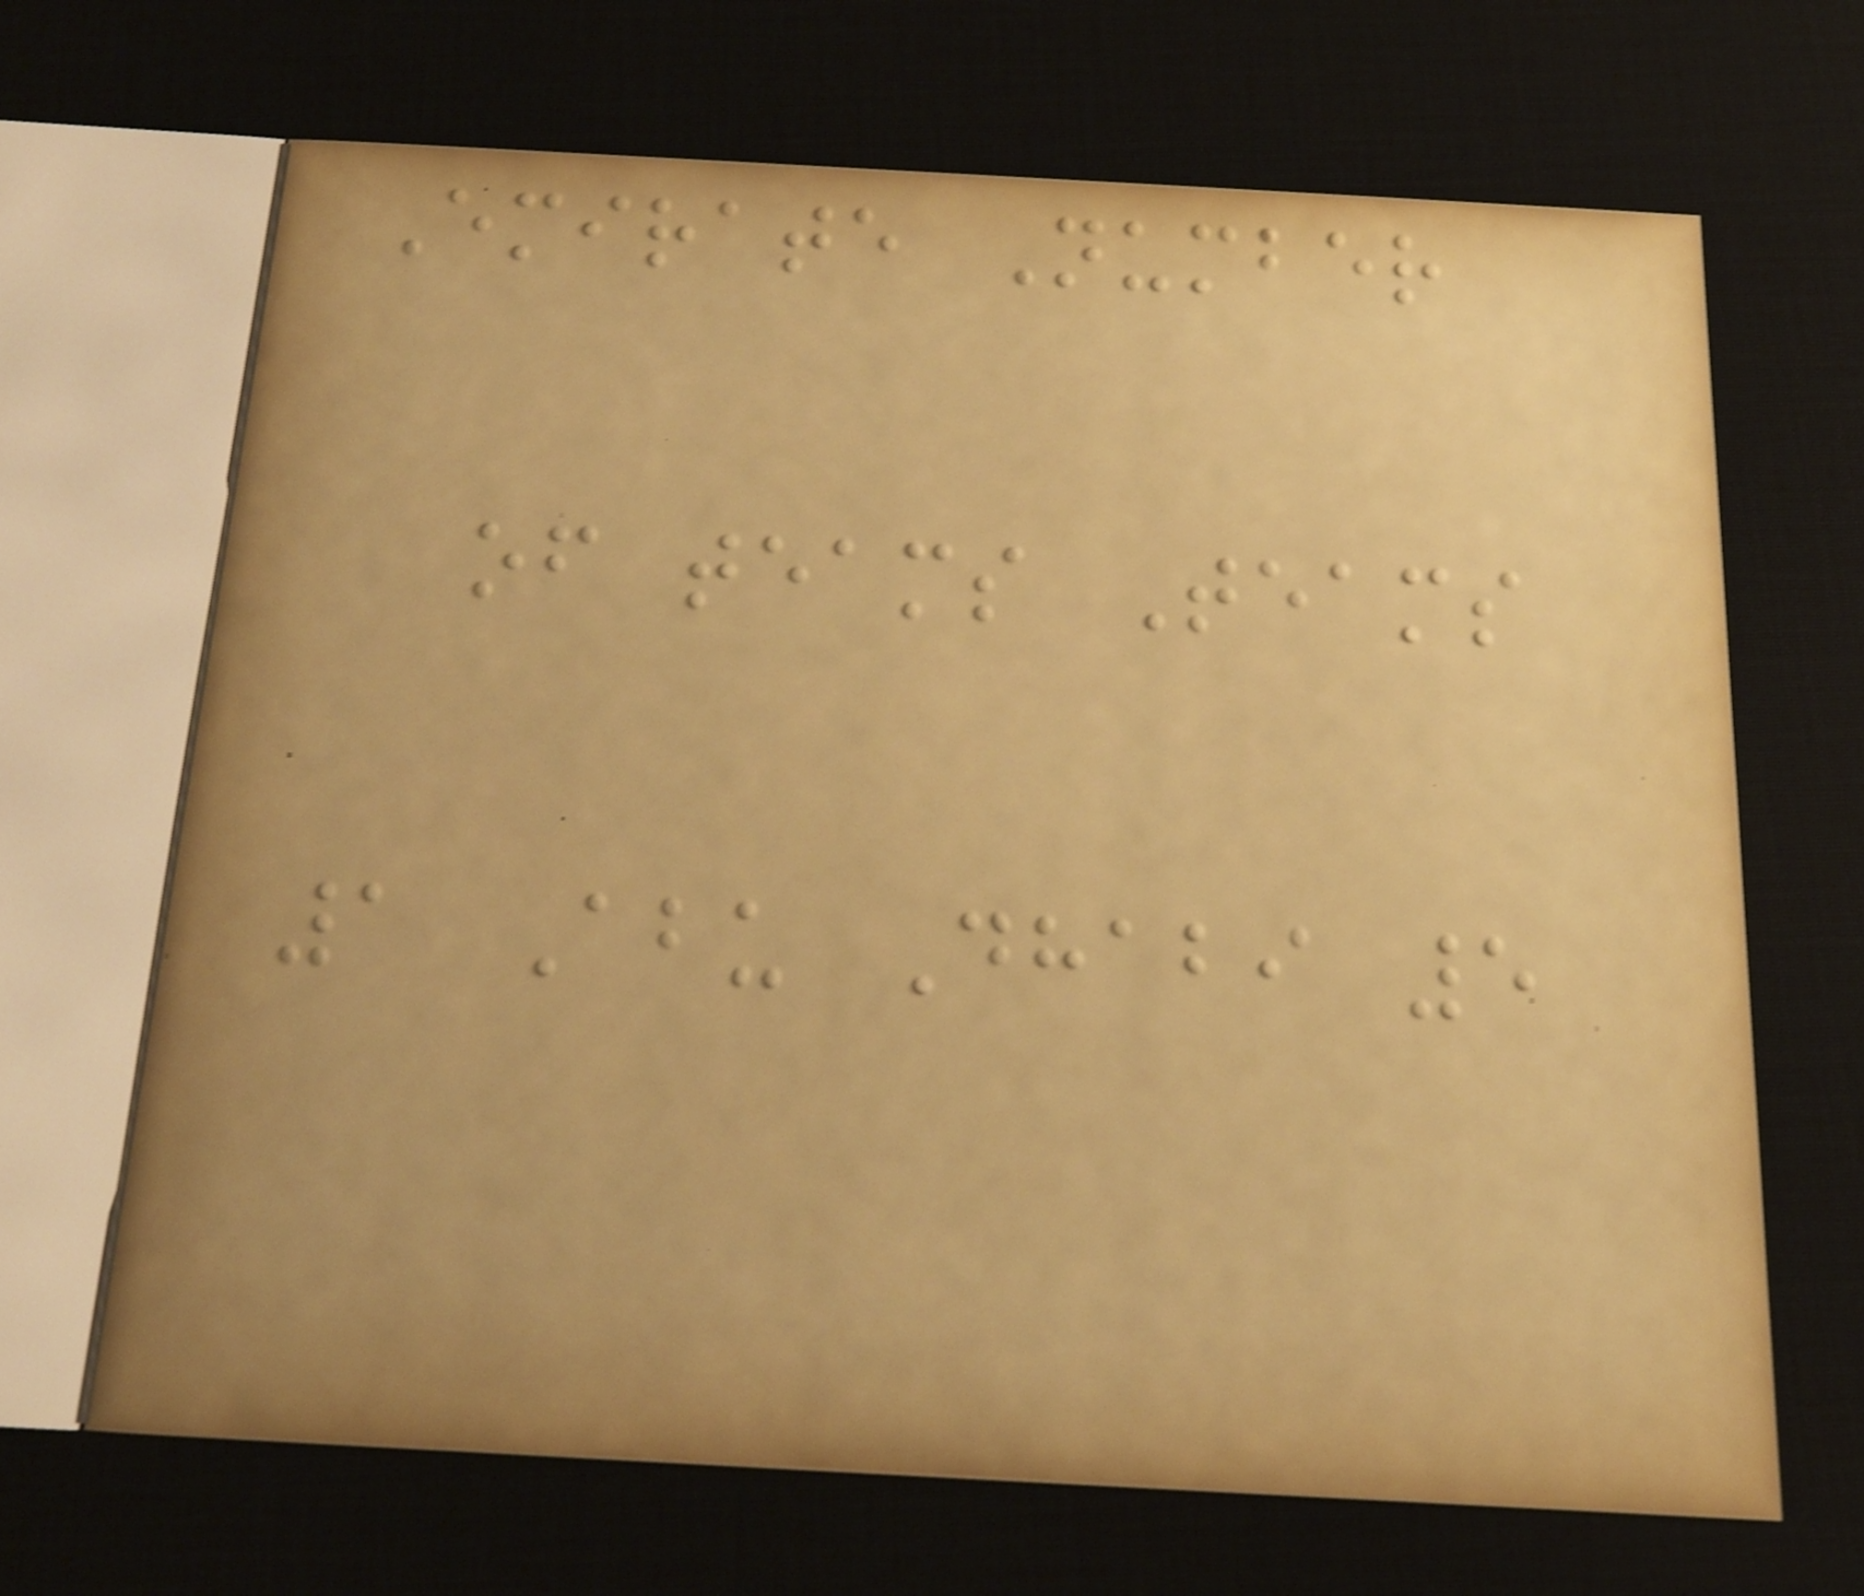Emirate Number
of teams Teams
1 Abu Dhabi 5
